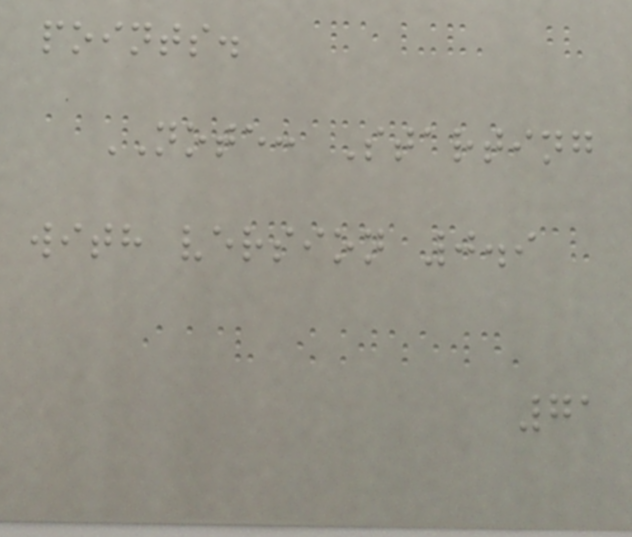points.
NOTE: Starting
with version 0.9
71
